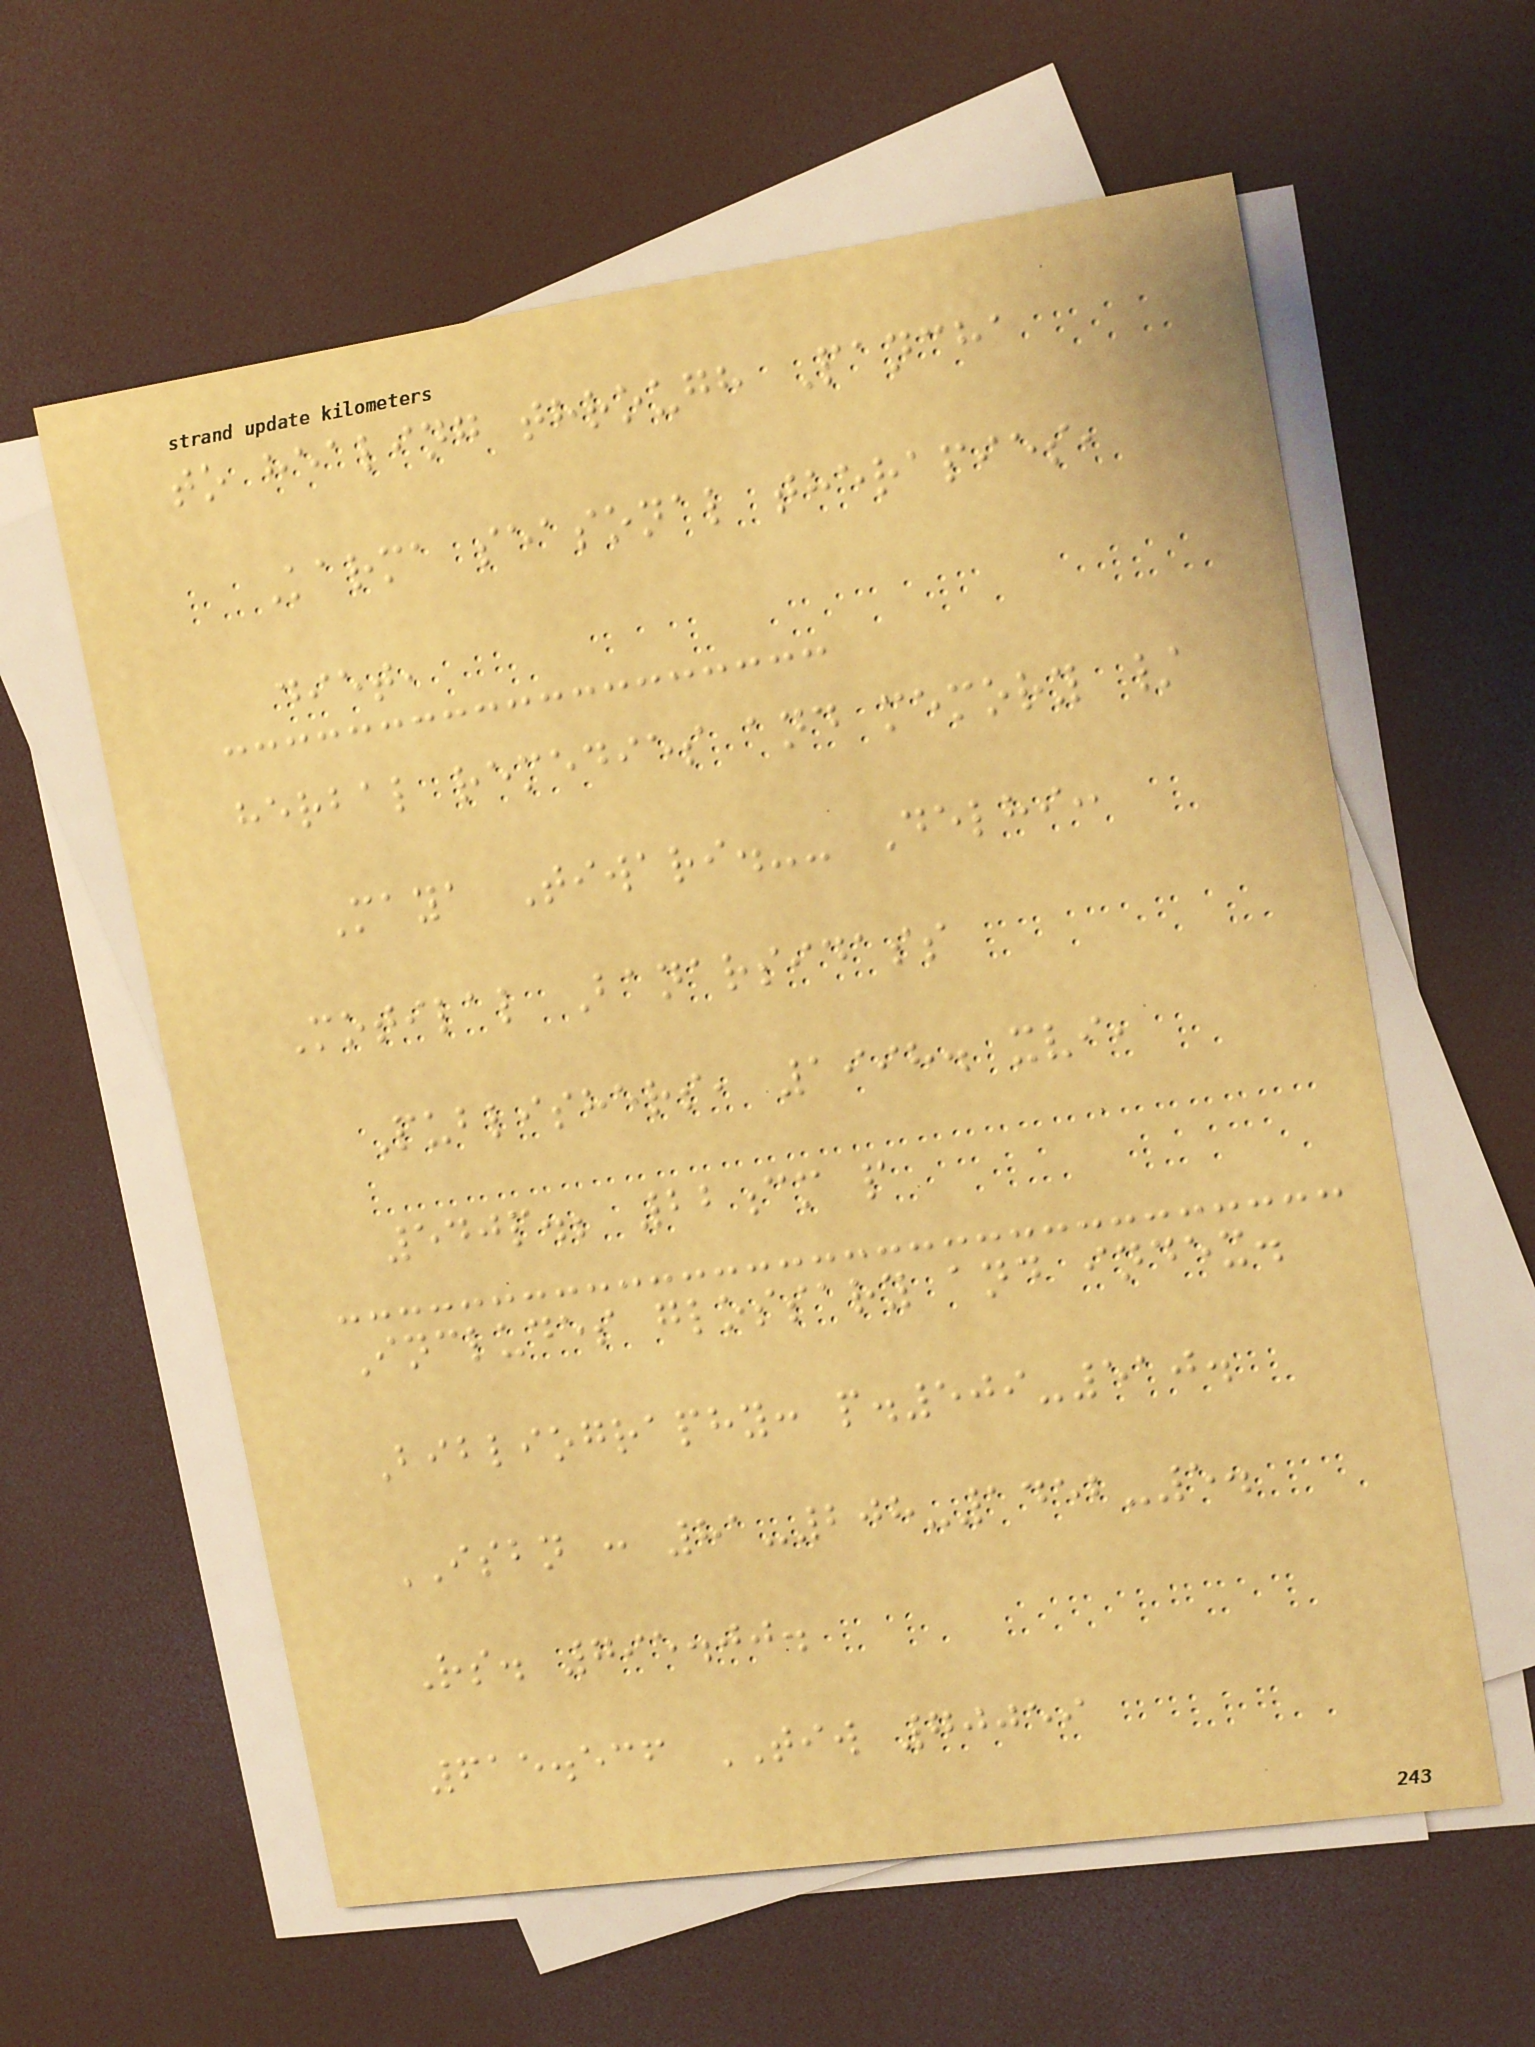to healing through Pancha
Karma seasonal therapies,
diet,
herbal remedies and memory /
Maya Tiwari.-- Delhi:
Motilal Banarsidass
Publishers, 1998. xvi,
540p.; 22cm p
Includes glossary and index.
Bibliography: p.509-510.
ISBN : 81-208-1452-5.
Rs. 795.00.
615.536 TIW 70059
